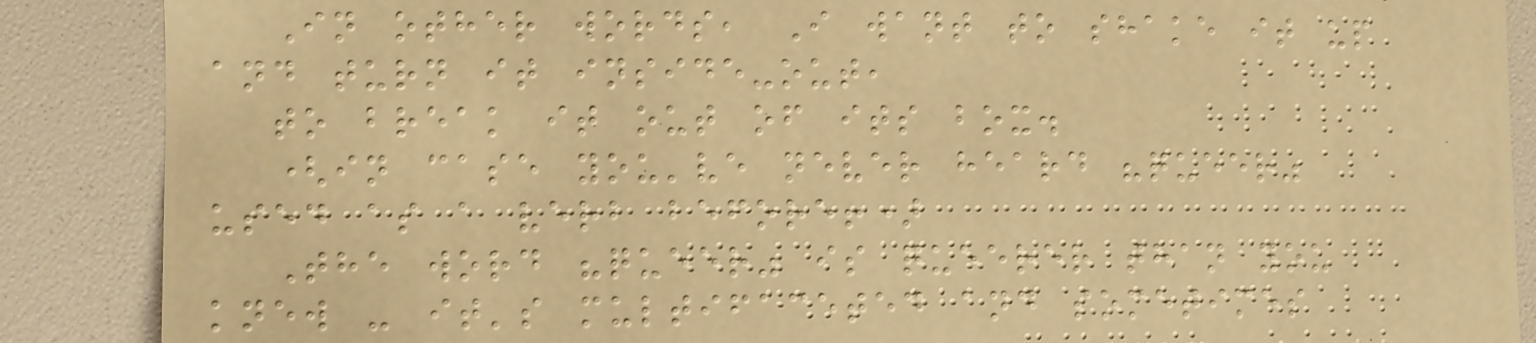In other words, I want to shake it up
and turn it inside-out,
to break it out of its box.
(in case you've never heard "queer"
used as a verb before!)
The word "queer" is queerer than you
knew - it's multifaceted and sometimes
